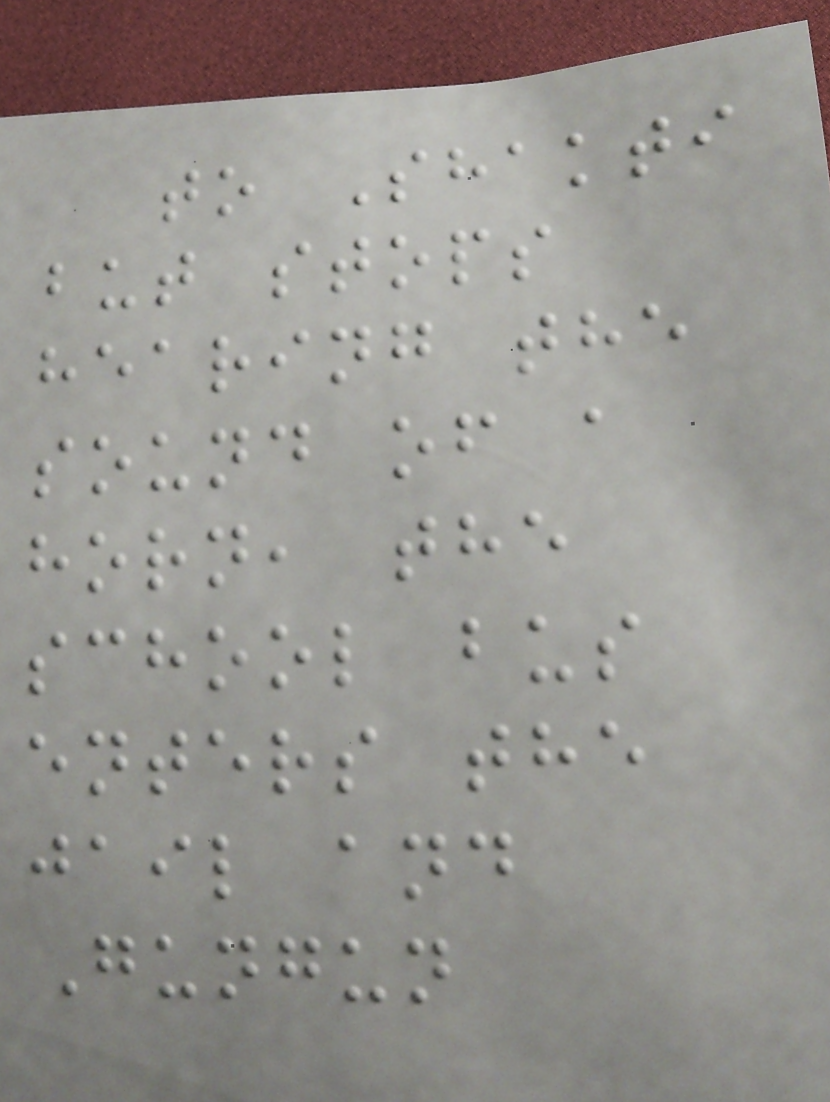to Shakti
but stops
hearing the
sound of a
horn, the
school bus
enters the
jail and
Gungun
